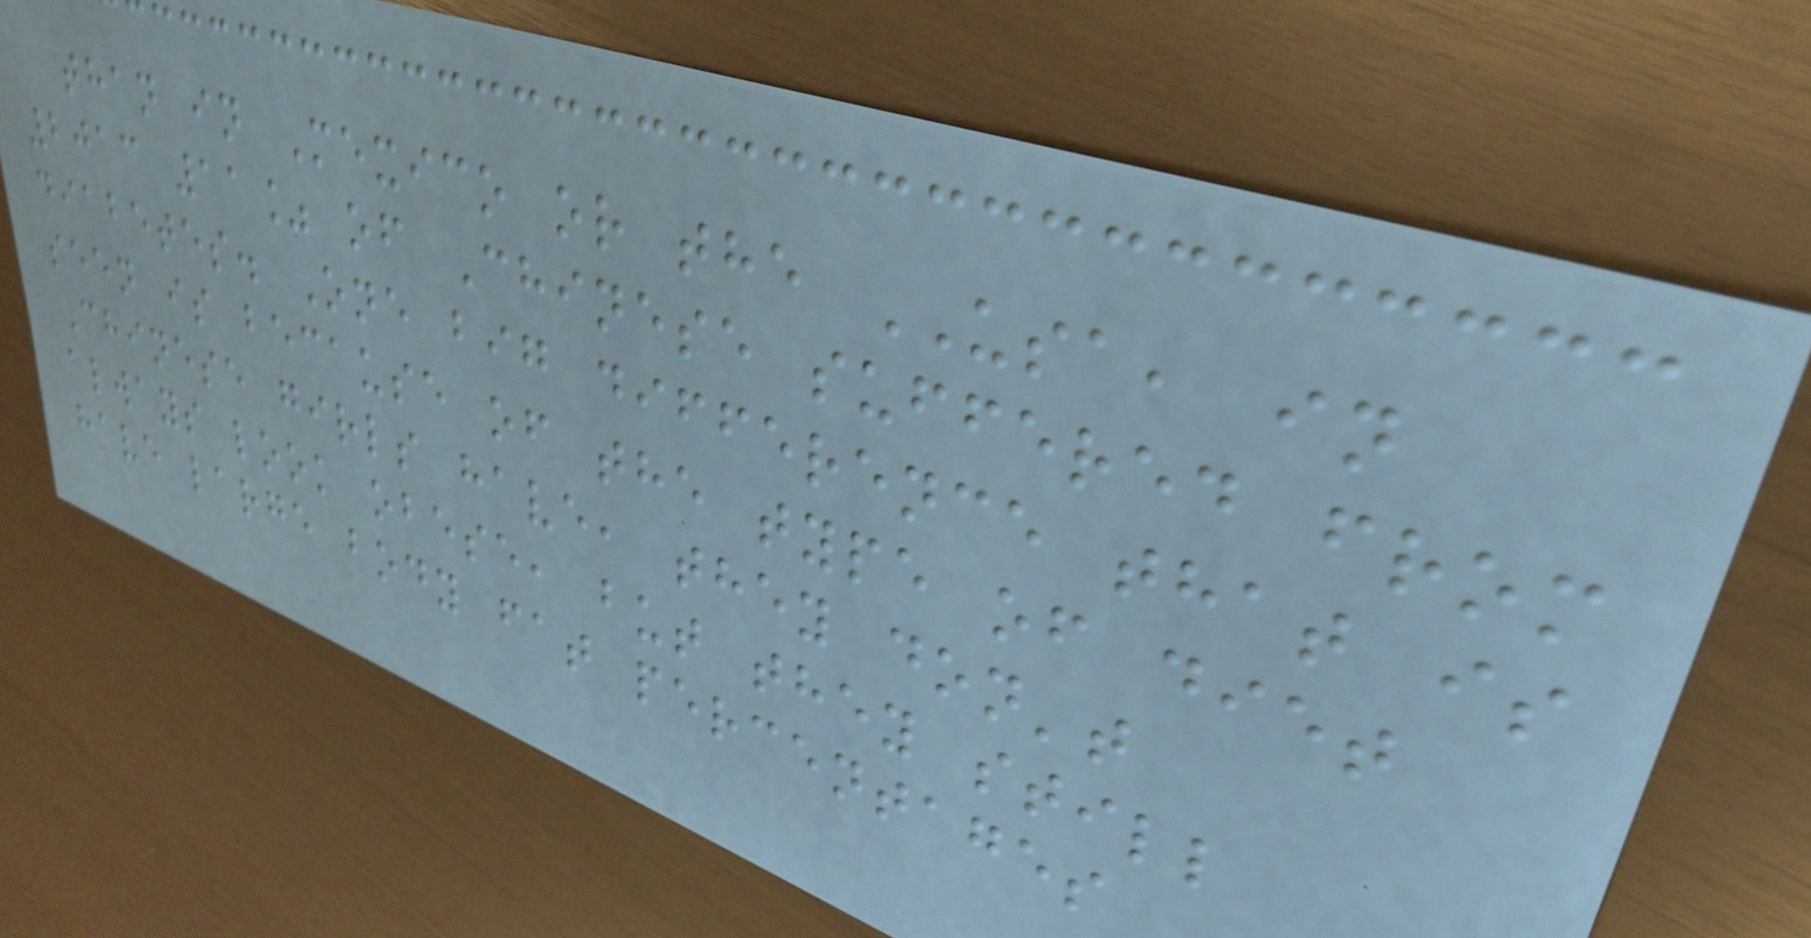than in Mexico or the USA, in
2013 11% of Chinese suffered from
diabetes. One big difference that is
seen is because of the type of diet
Chinese girls have, they don't
always look obese, but they still
have large body fat percentages
